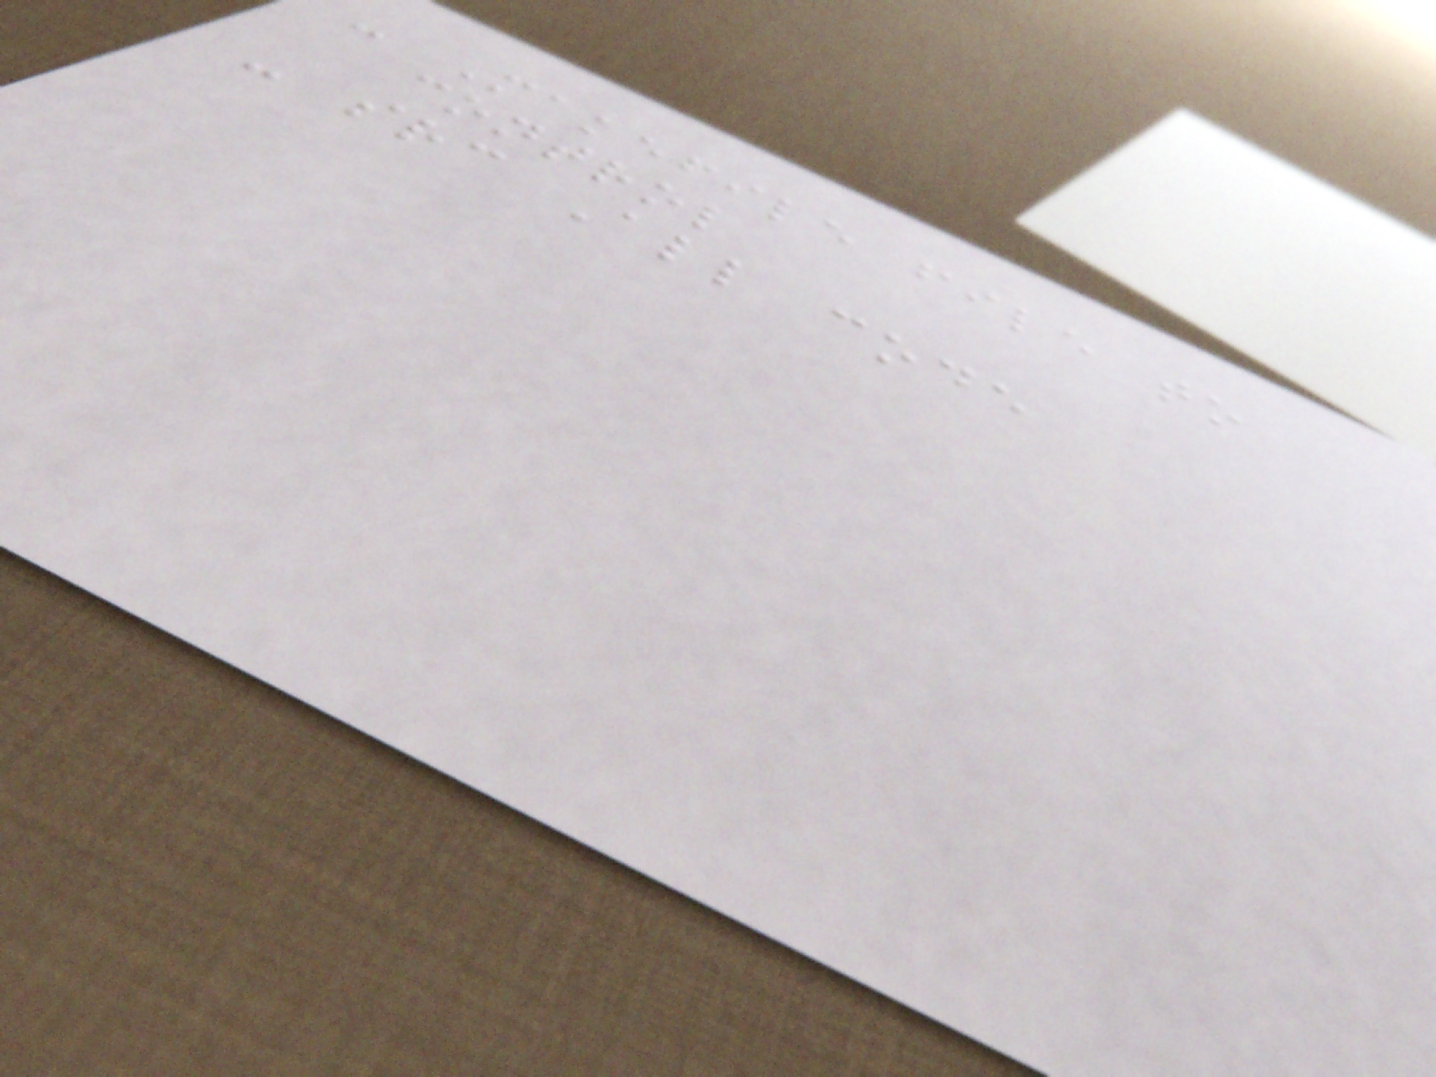- Makefile file to
control
- src All code
